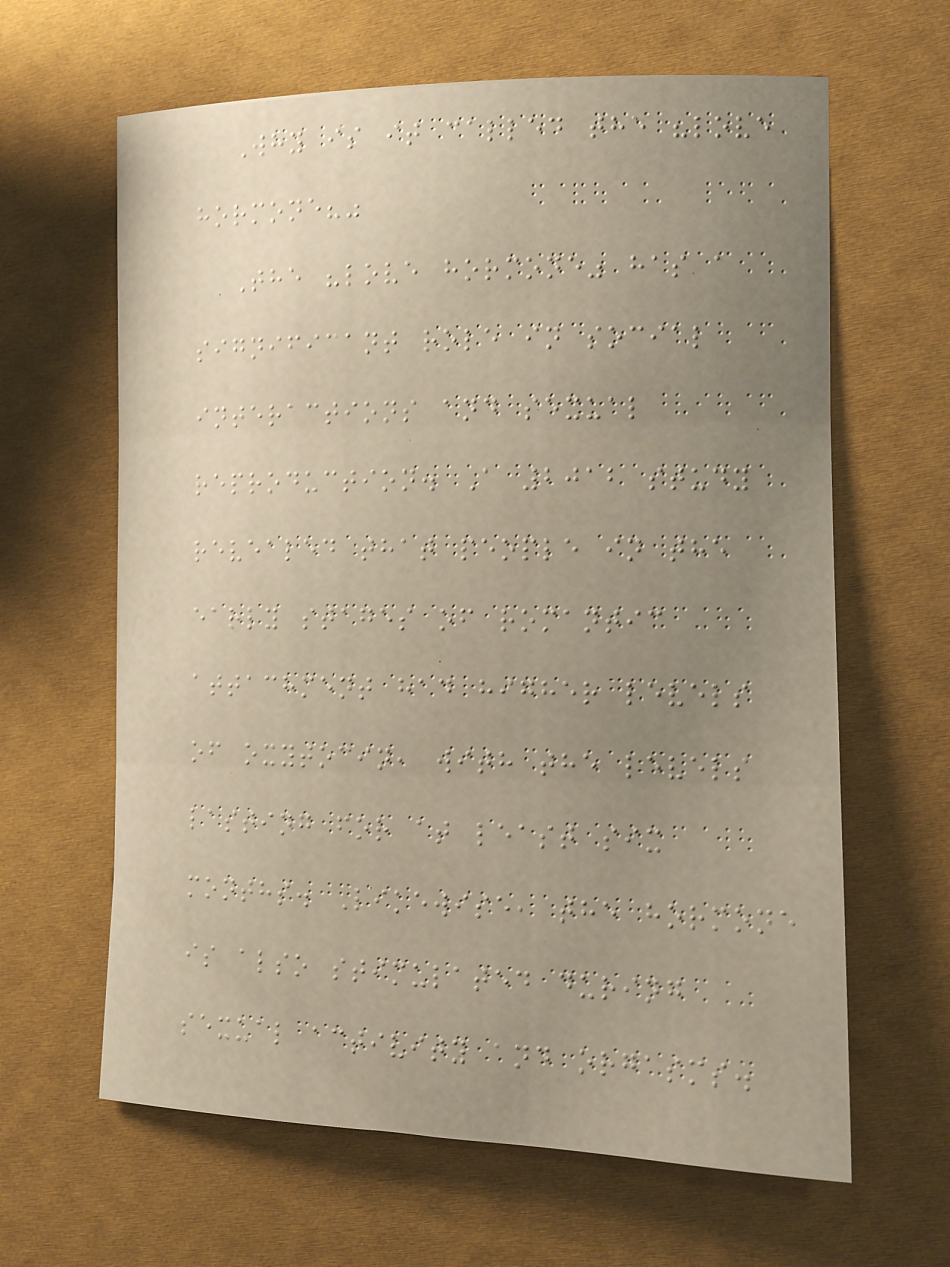Why is it called the "love
hormone?"
The "love hormone" has a
significant role in social
interactions and sexual
reproduction. A 2012 study
revealed that people in the
early stages of romantic
attachment had higher levels
of oxytocin, with the levels
lasting for at least six
months. Likewise, the hormone
is also stimulated during
sexual activity and orgasms.
